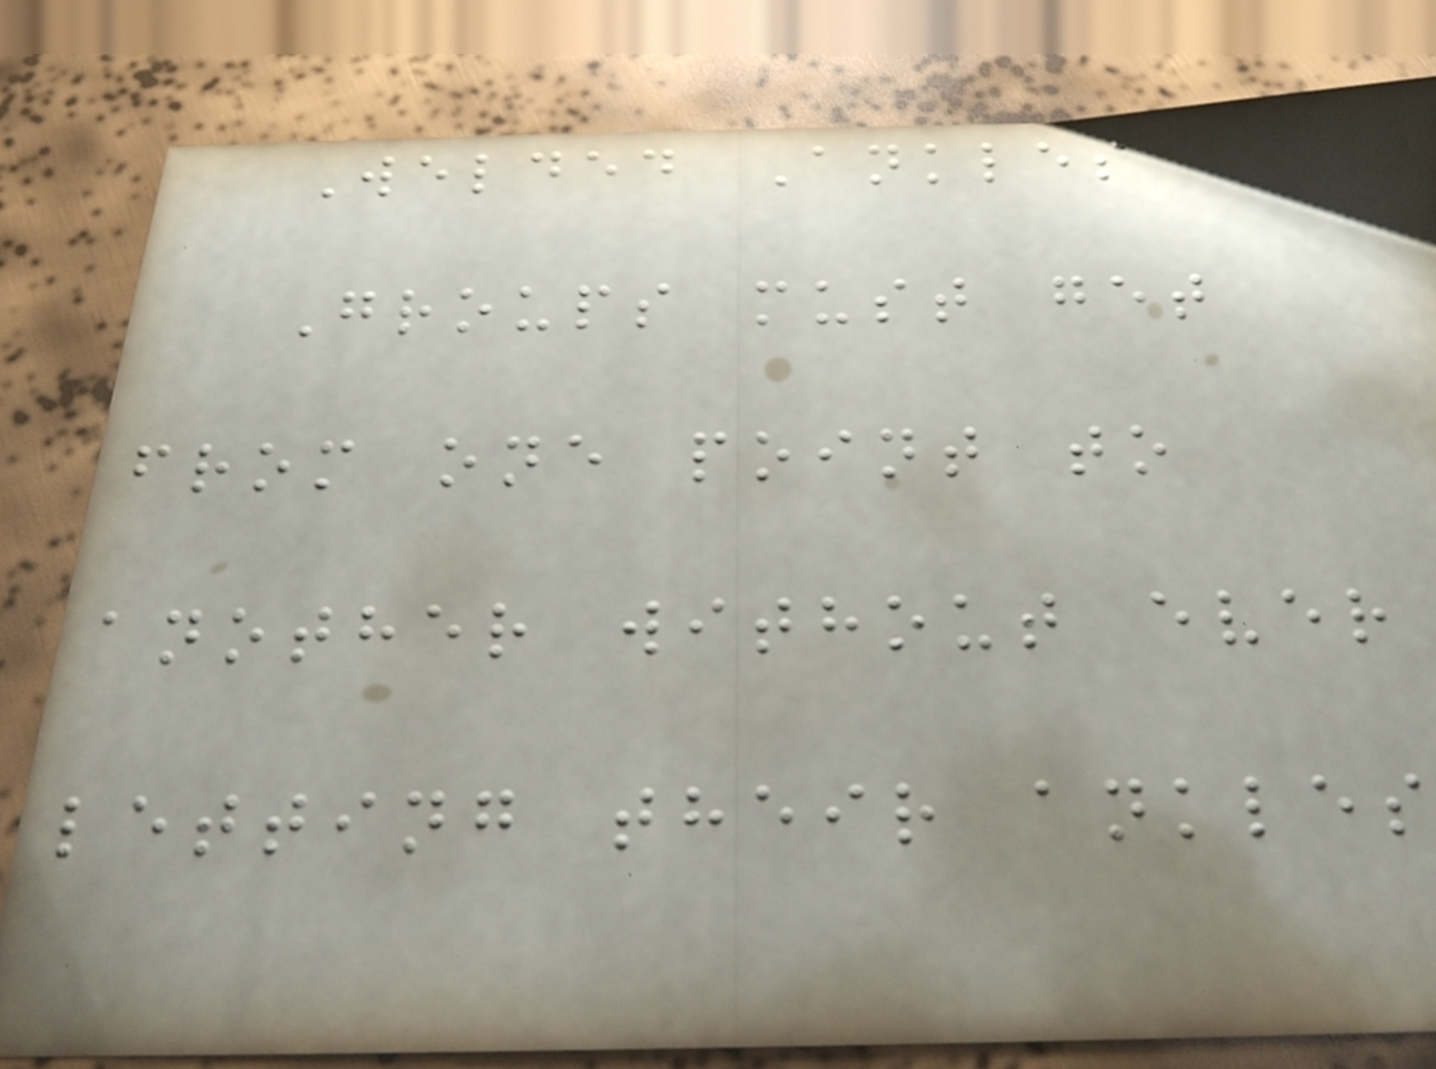Welded Ankles
Groups must get
from one point to
another without ever
letting their ankles
